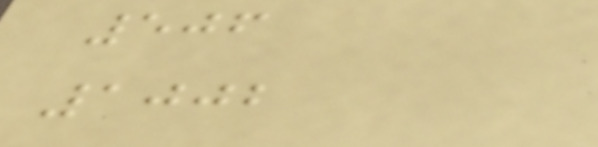506
1002
